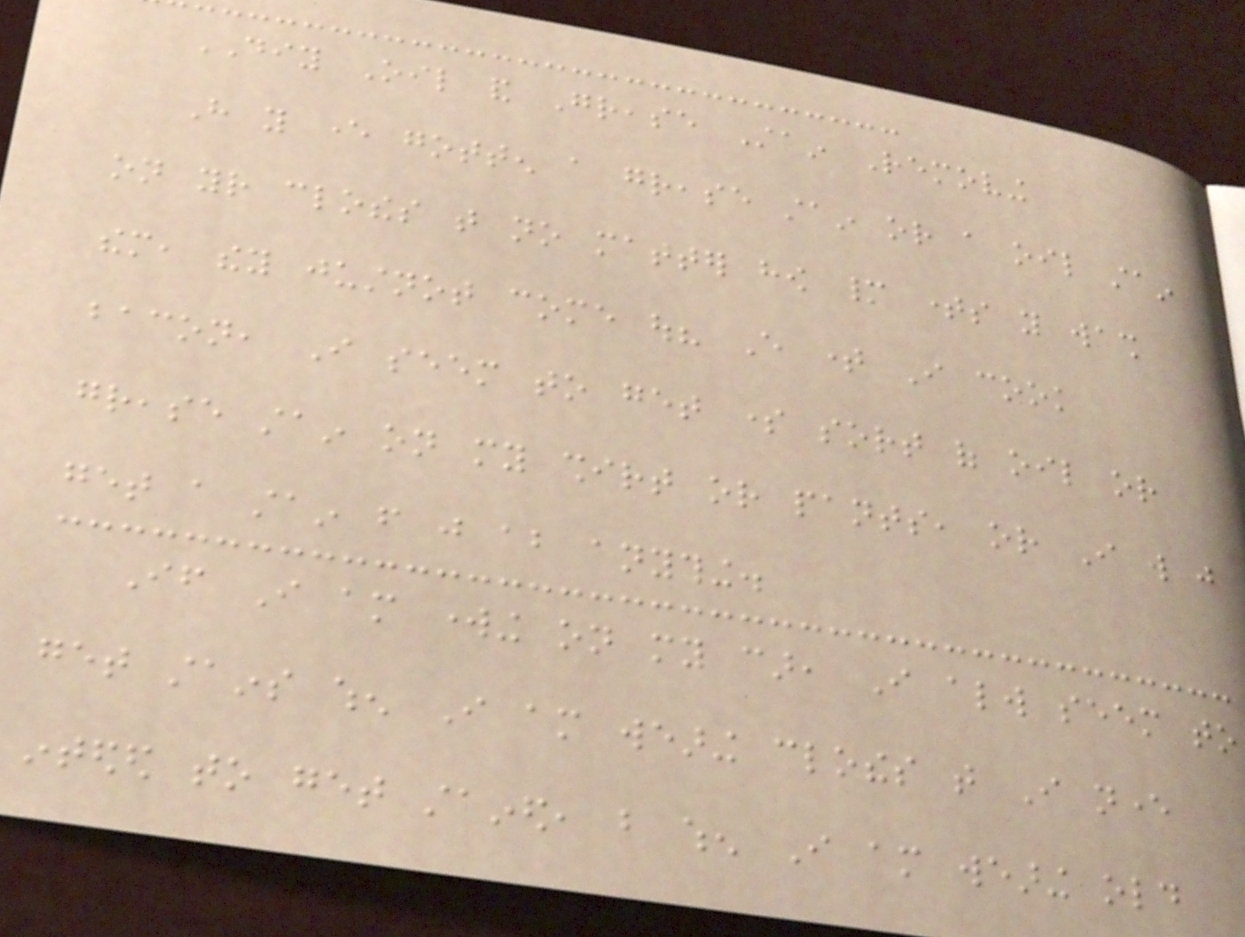DIY Oil and Grease Stain Removing
Have you ever gotten a grease stain or a oil stain
on your clothes that no matter how many times you wash
them, they justnot come out? Every time I cook
bacon, I seem to get some sort of oil or
grease stain on my shirt or pants, or I will just
get a stain from just about anything.
If I am working on my car, I always seem to
get stains when I am wearing clothes that I never
inteded to get stained, but when I am wearing old
